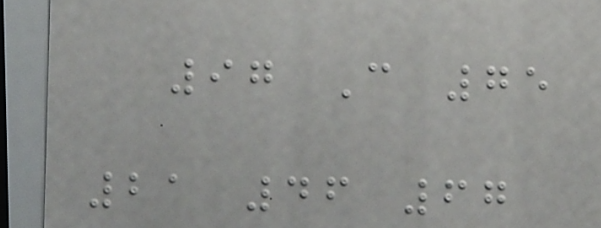97 C 75
21 46 67
